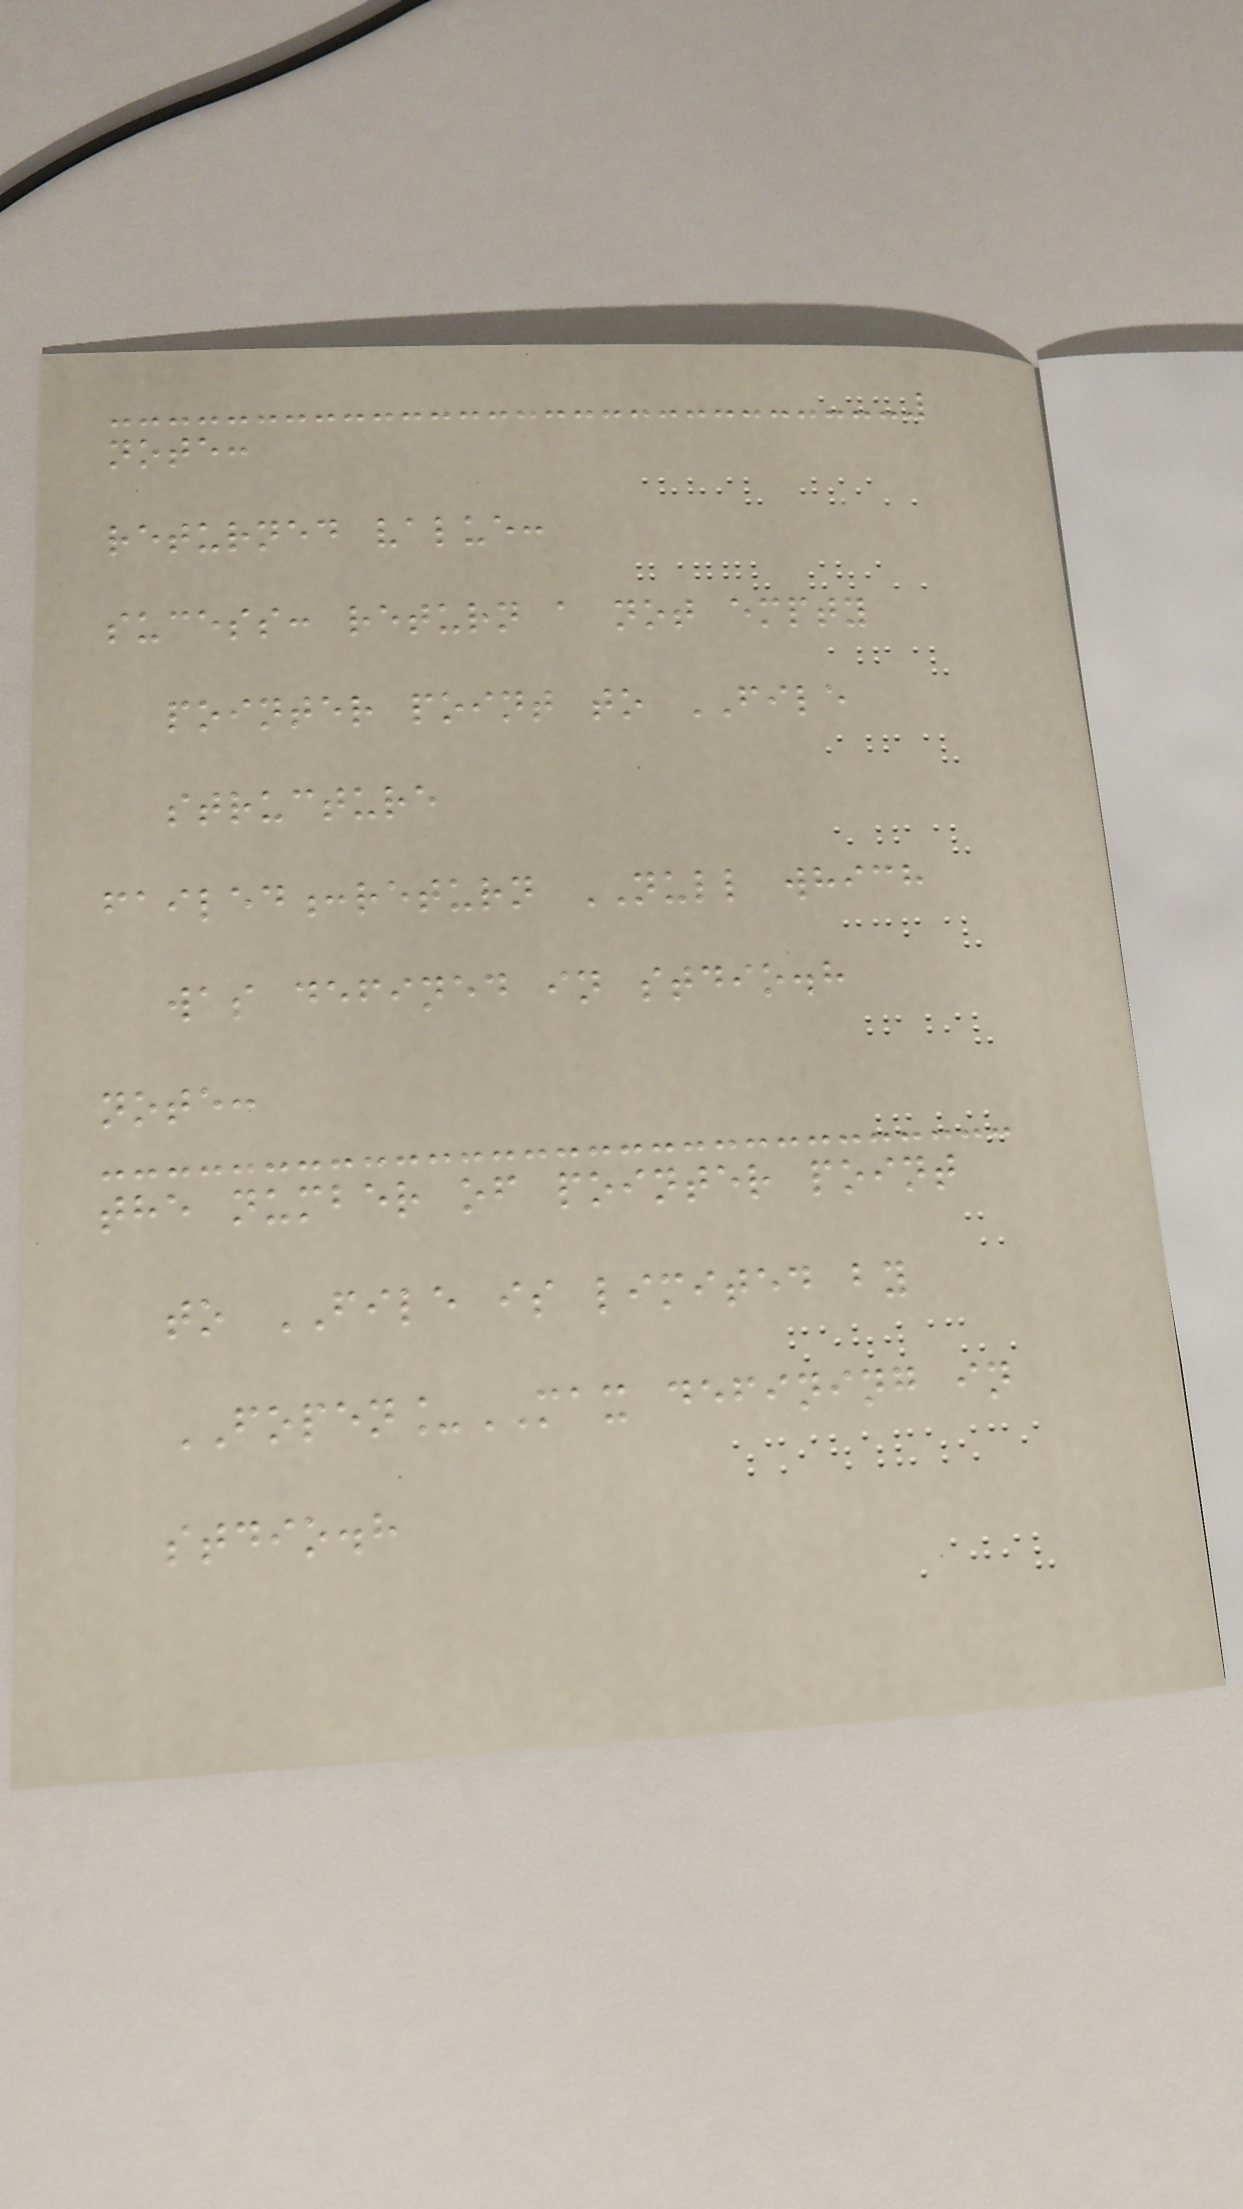note:
returned value:
sucess: return a not empty
pointer point to FILE
structure
failed:return NULL which
was defined in stdio.h
note:
the number of pointer point
to FILE is limited by
FOPEN_MAX defining in
stdio.h
